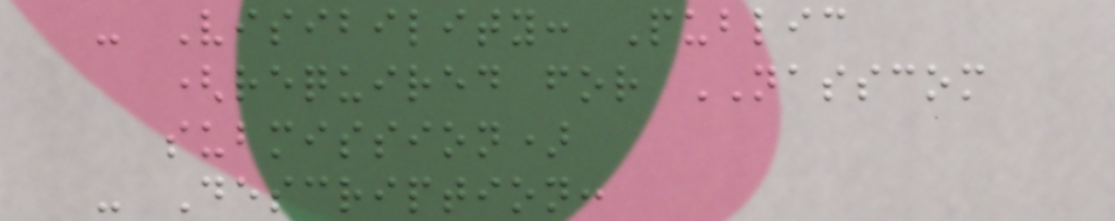- Visibility: Public
(required for NASSCOM
submission)
- Description:
